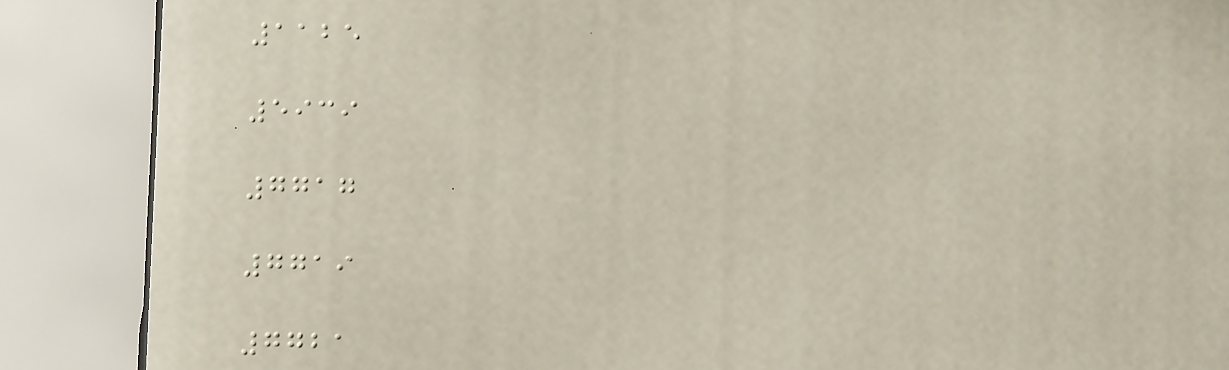1125
5939
7717
7719
7721
